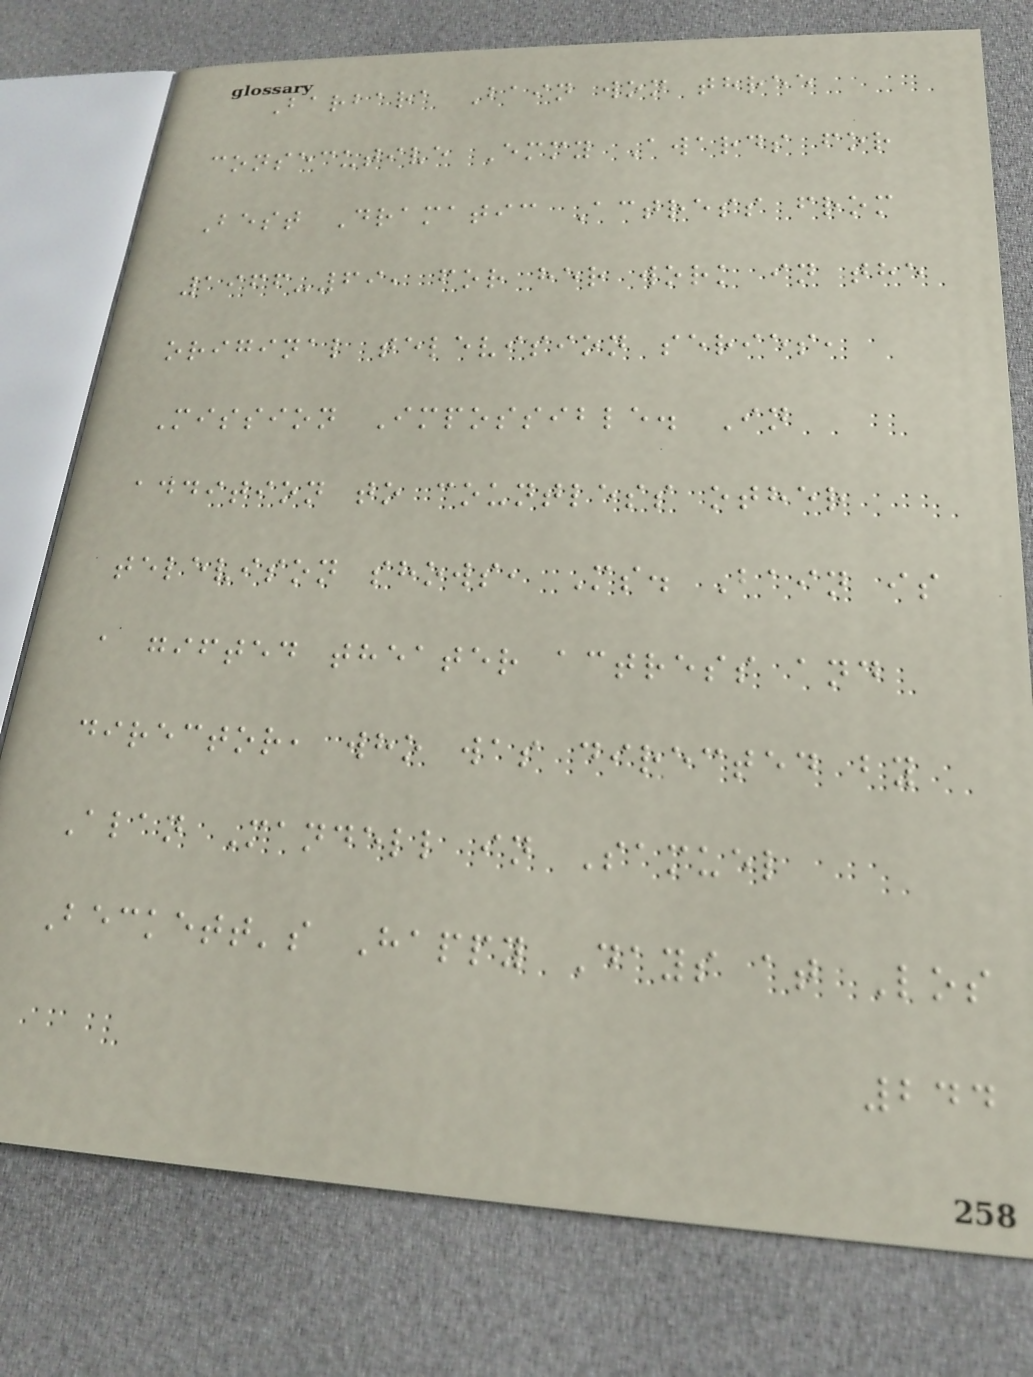Barbara Bain won three
consecutive Emmy Awards for
Best Dramatic Actress from
1966-69, for her work in the
original television series,
Mission Impossible. In
addition to countless other
televison shows, Ms. Bain is
a gifted theater actress and
director, who was directed by
Alan Mandell in Samuel
Beckett's Happy Days at Los
244
